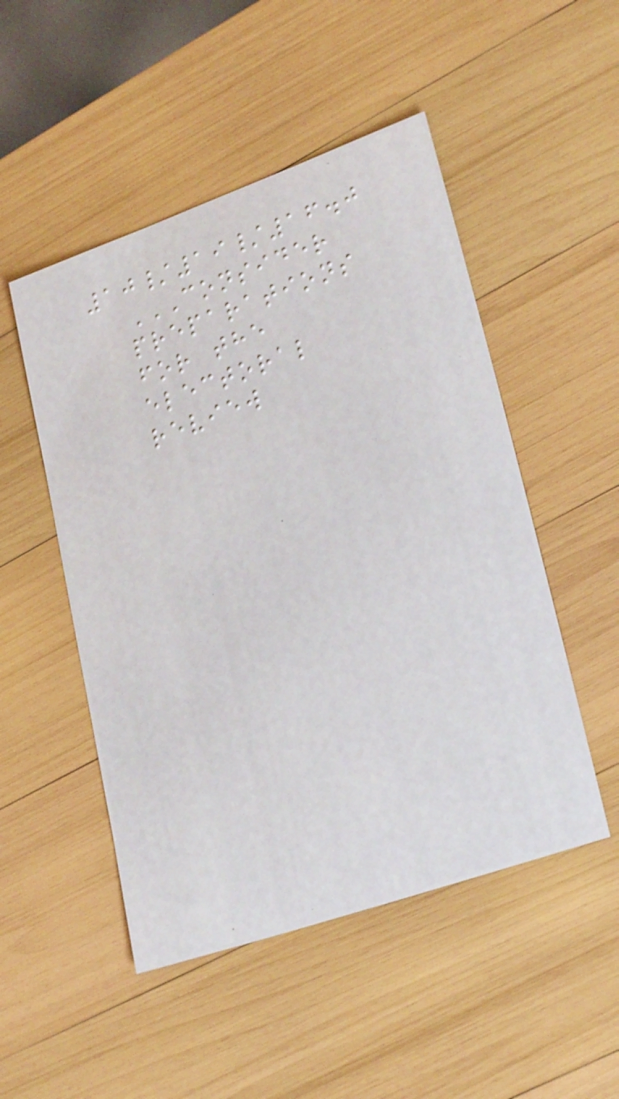10/19/16.0
CONSIDER
PREPARATIONS
FOR THE
ELECTORAL
REVIEW
